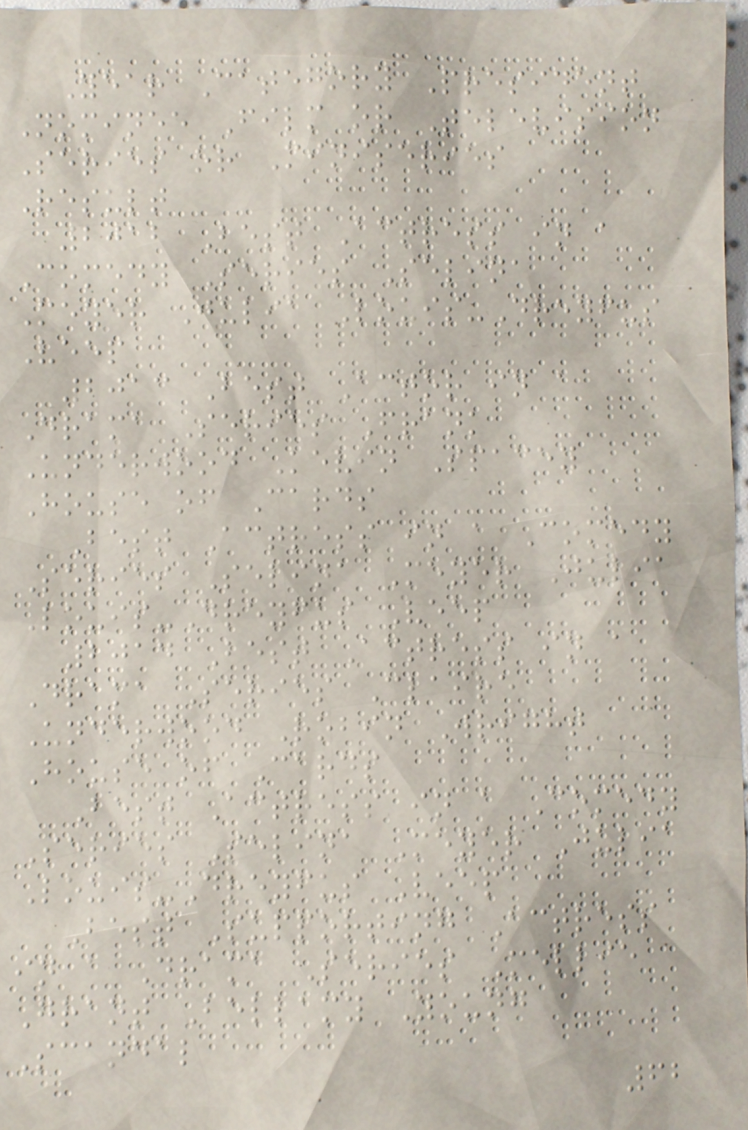Year Category President
Nominee Film or Television
Series or Miniseries
Result
2012 Best Actress in a
Comedy Series Selina
Meyer Julia Louis-Dreyfus
Veep
2013 Best Actor in a
Drama Series Frank
Underwood Kevin Spacey
House of Cards
Best Actress in a Comedy
Series Selina Meyer Julia
Louis-Dreyfus Veep
2014 Best Actress in a
Drama Series Claire
Underwood Robin Wright
House of Cards
Best Actress in a Comedy
Series Selina Meyer Julia
Louis-Dreyfus Veep
Best Supporting Actress
in a Drama Series Mellie
Grant Bellamy Young
Scandal
62
